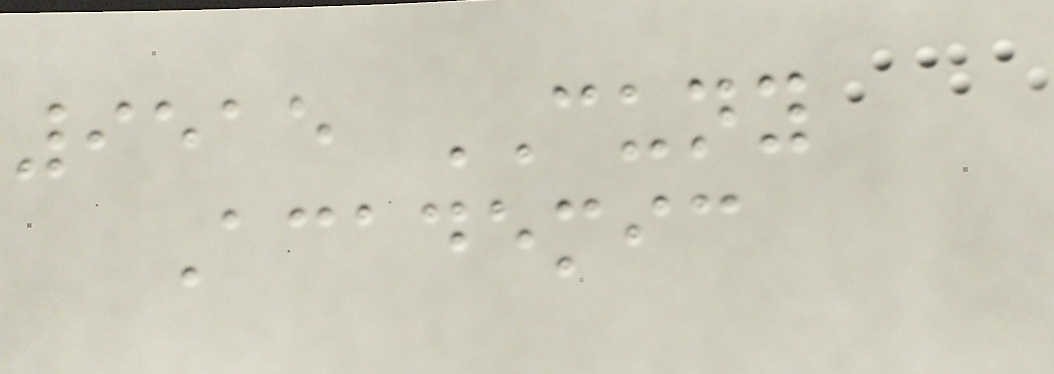9515 CUNY
Academic
